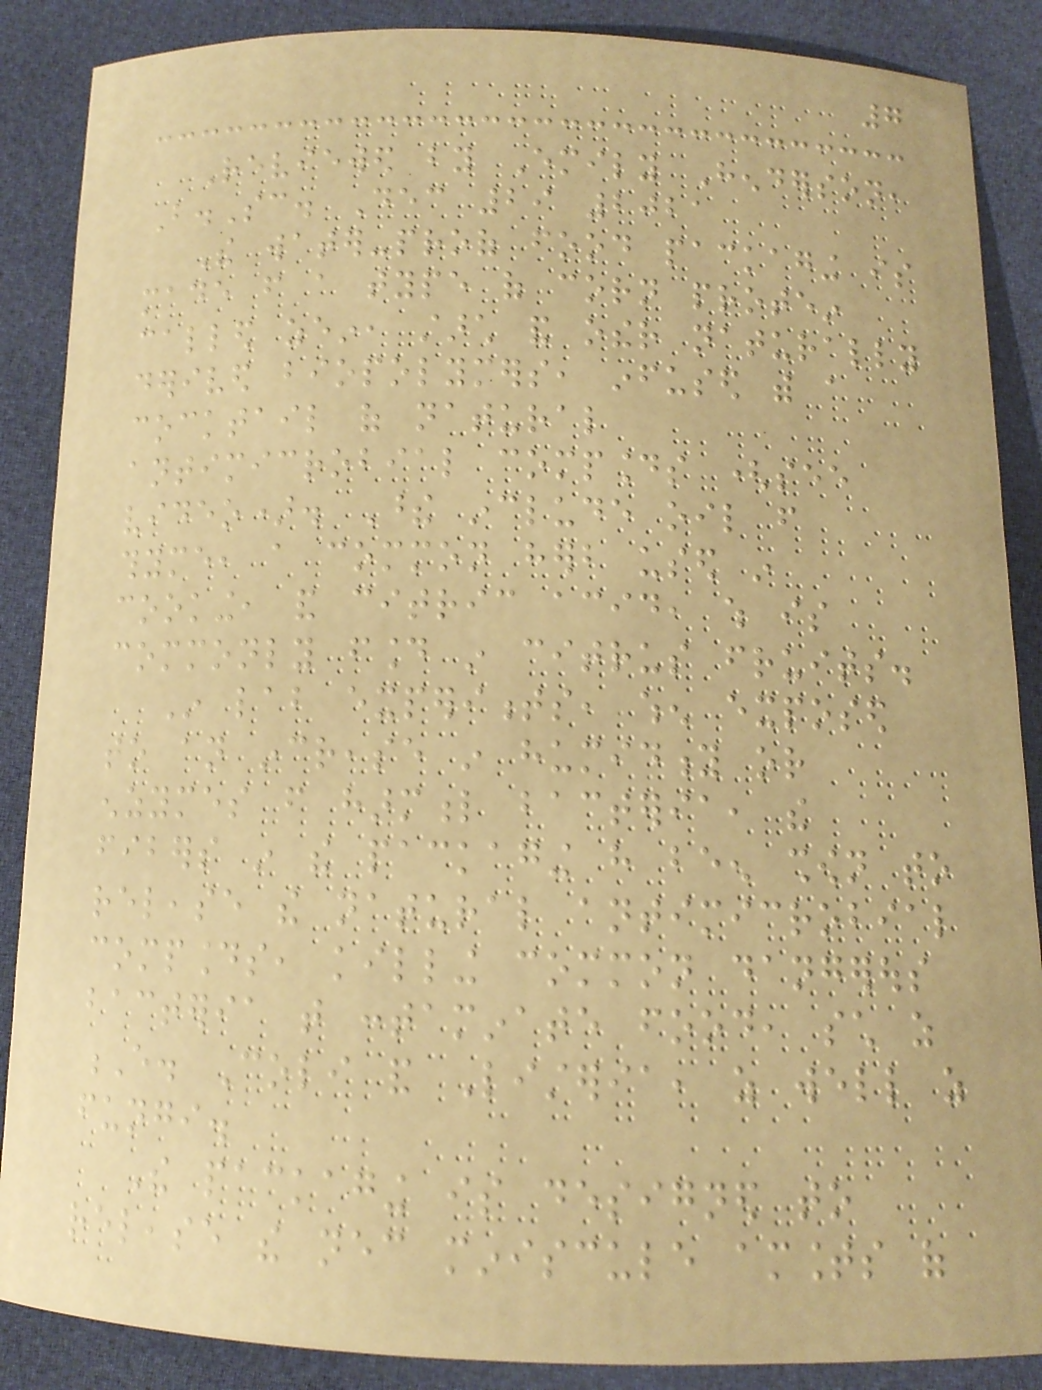7
Reviewed by Emily Henderson,
B.Sc. Dec 29 2021
The water-proof food packaging is
made from a type of corn protein
called zein, starch and other naturally
derived biopolymers, infused with a
cocktail of natural
antimicrobial compounds (see
video). These include oil from
thyme, a common herb used in
cooking, and citric acid, which is
commonly found in citrus fruits.
In lab experiments, when exposed
to an increase in humidity or
enzymes from harmful bacteria, the
fibers in the packaging have been shown to
release the natural antimicrobial
compounds, killing common dangerous
bacteria that contaminate food, such as
E. Coli and Listeria, as well as
fungi.
The packaging is designed to
release the necessary miniscule amounts of
